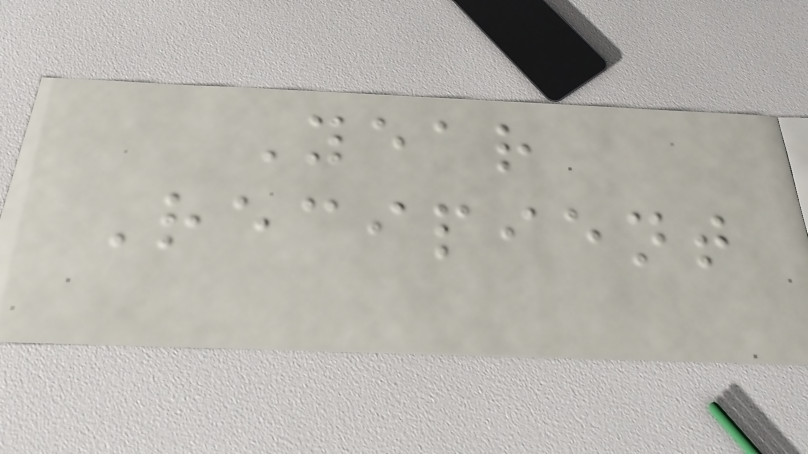Year
Recipient
